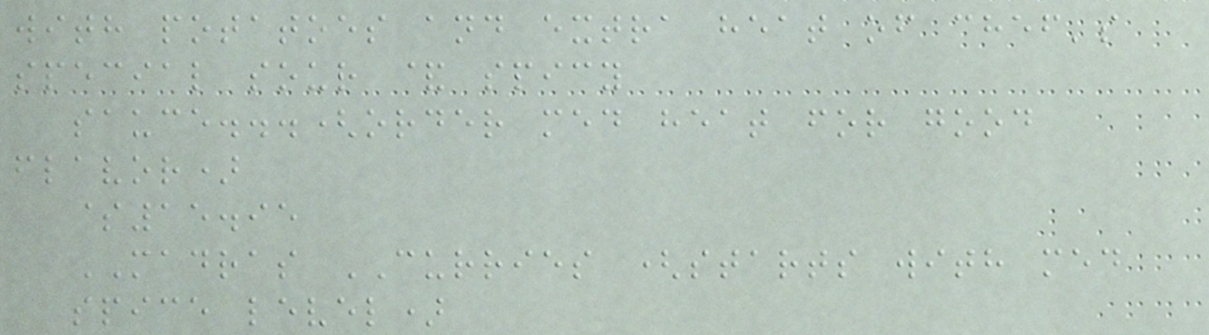with potatoes and extra heat of chef's
special sour & spicy
sauce...(order med heat for good
flavor)
$15.95
MADRAS CURRIES (starts with med
spice level)
